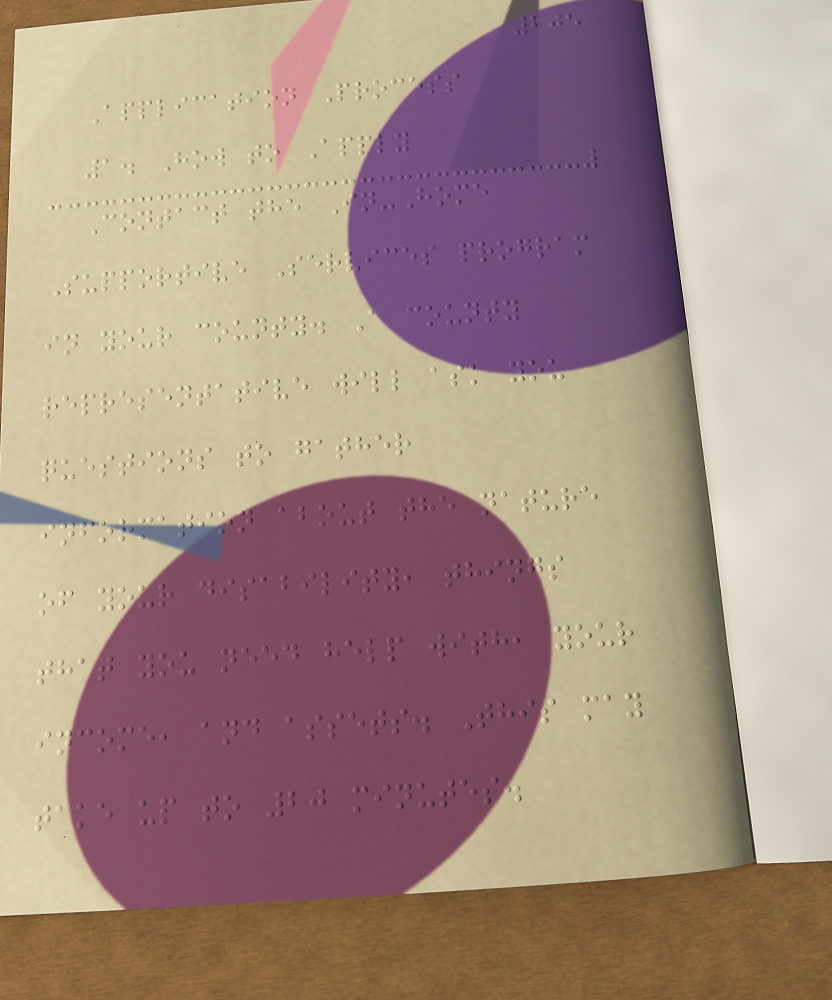205
Application Process
1. How to Apply
Contact the In-Home
Supportive Services program
in your county. A county
representative will ask you
questions to gather
information about the nature
of your disability, things
that you need help with, your
income, and assets. This may
take up to 20 minutes.
